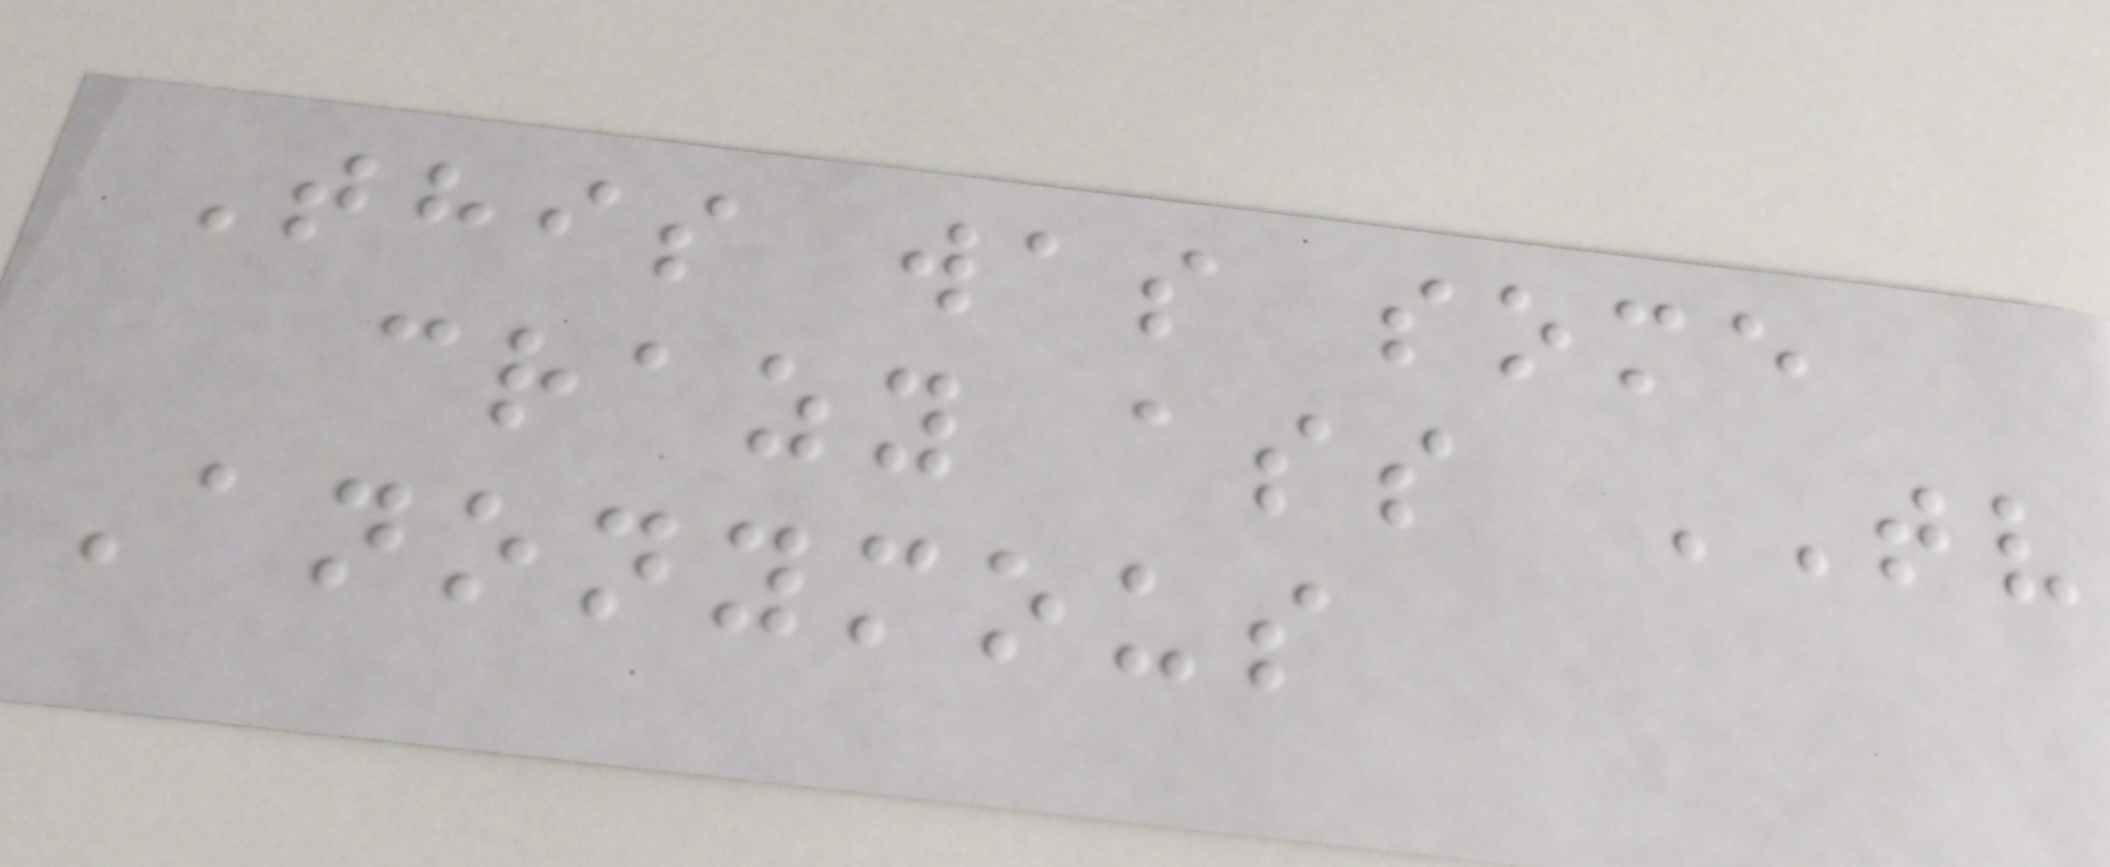This was some
crazy ass TV
Anonymous
